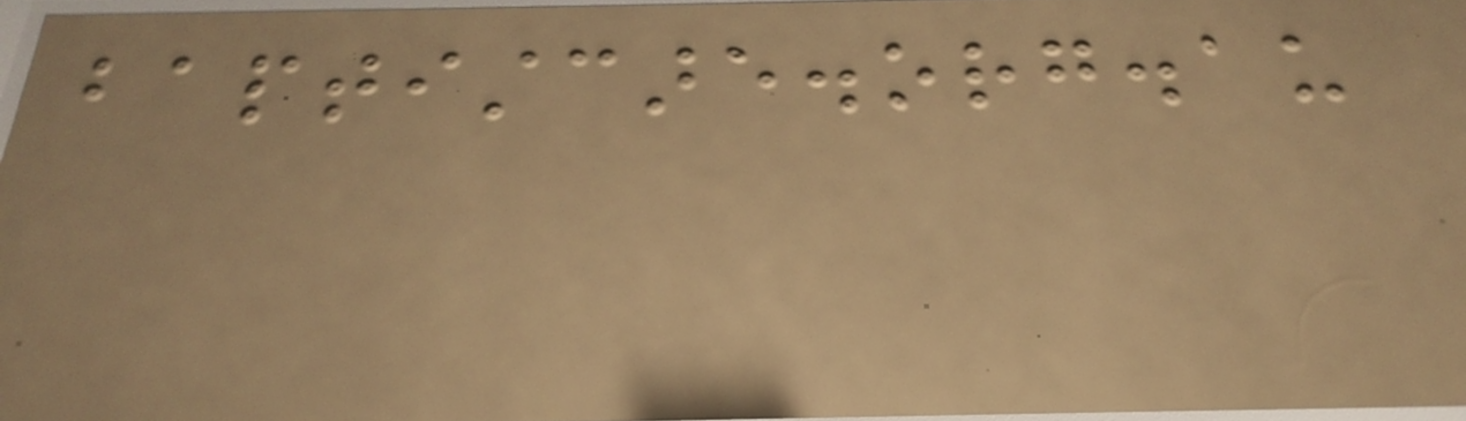baptistcare.org.au
